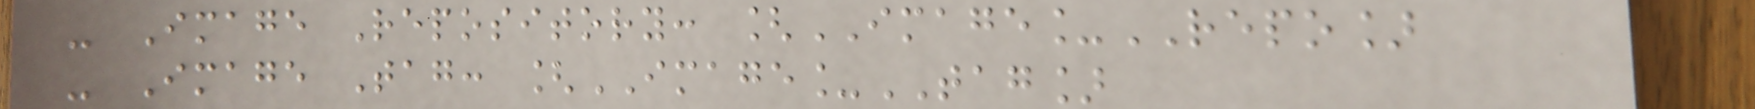- Image Repository: [IMAGE_REPO]
- Image Tag: [IMAGE_TAG]
